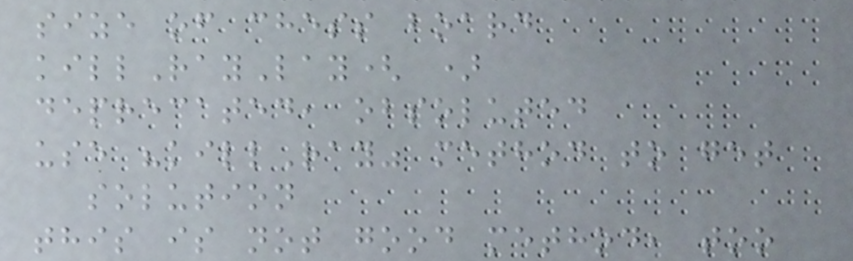size of chess board
killRayLay( )
deprecated, obsoluted
use "killRay" method to get
solution
this is not good method, too
